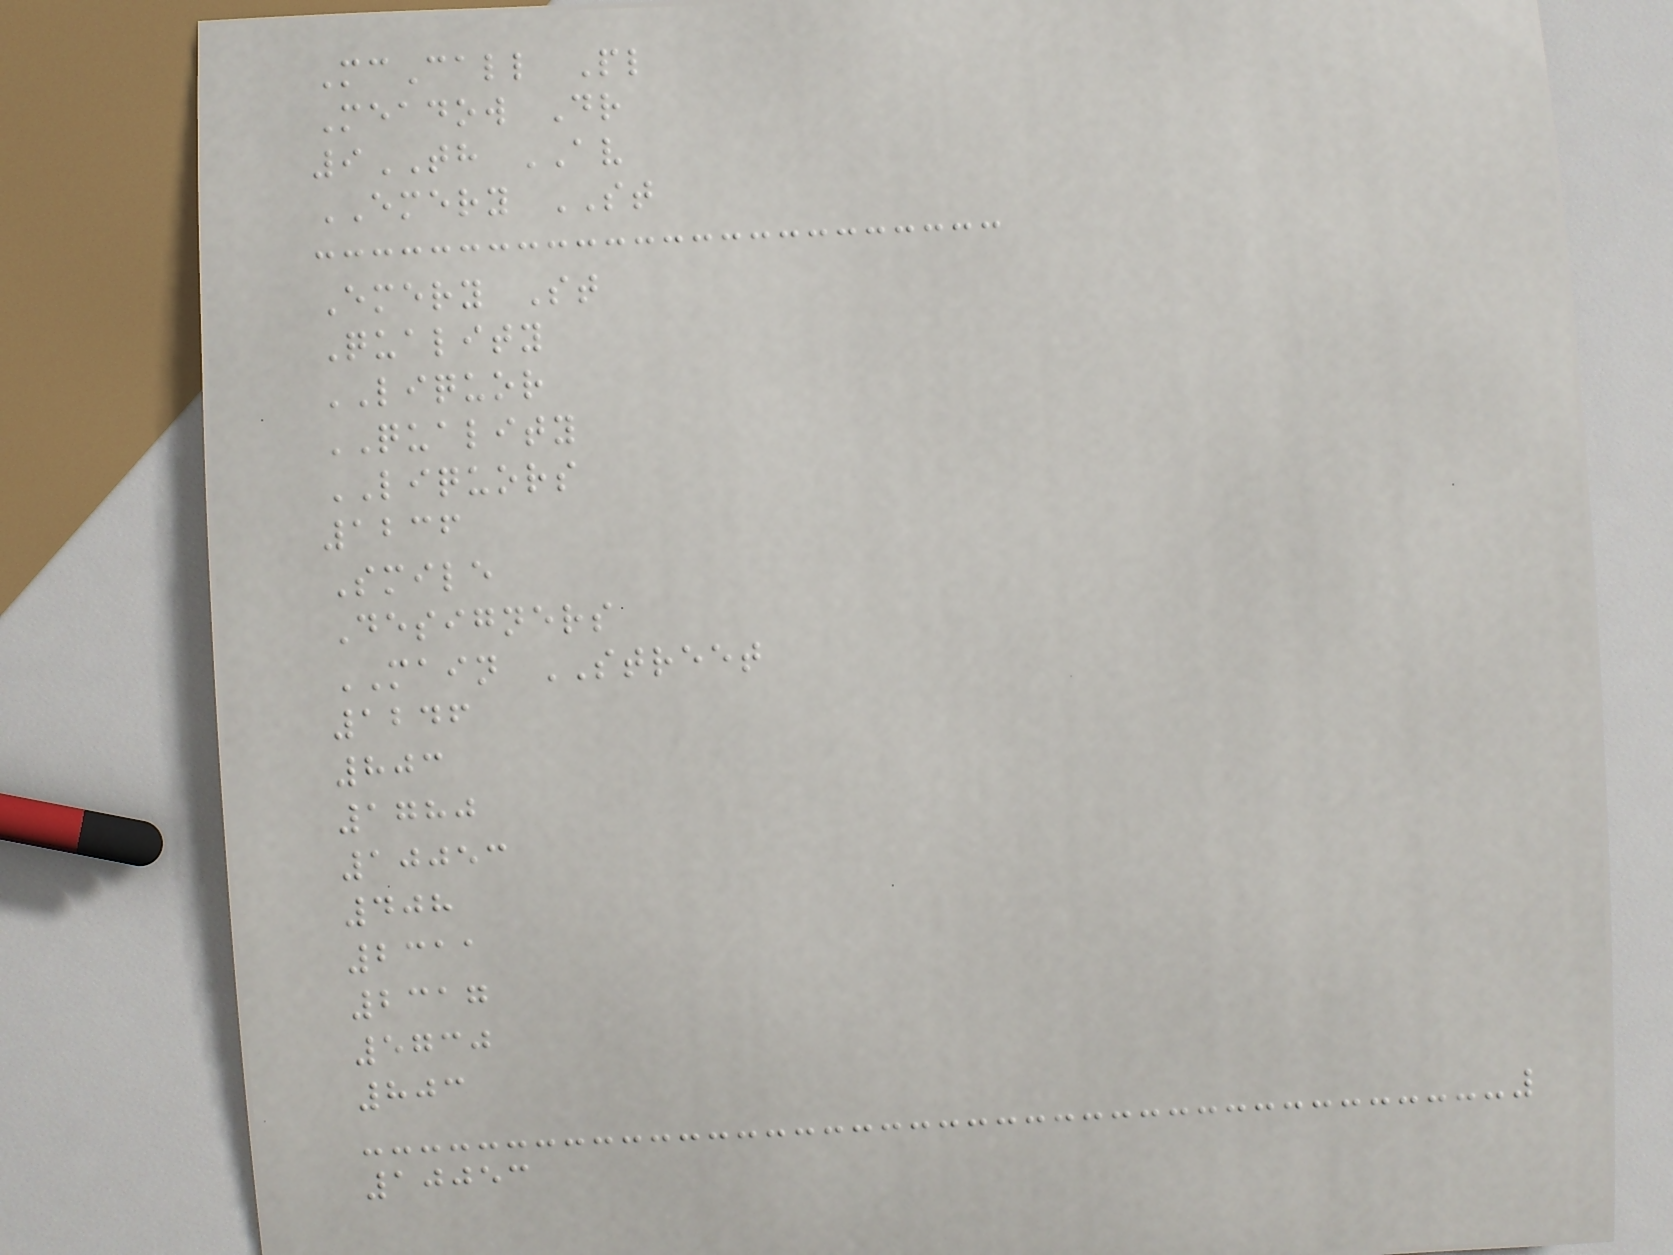McCall Pl
Meadow Dr
9TH AV
EMERY ST
Emery St
Quality
LIQUOR
QUALITY
LIQUORS
1236
Smile
Designers
MAIN STREET
1246
803
1780
10053
408
2311
2317
5730
803
10053
